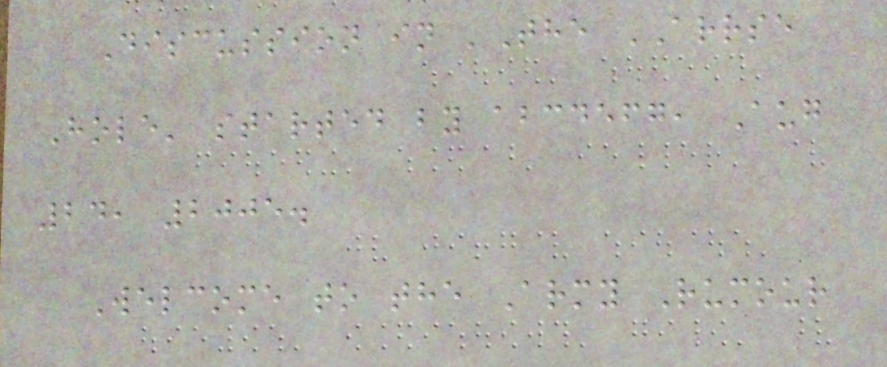Discussion in 'The ARRSE
Hole' started by abcdefg, Aug
24, 2005.
Welcome to the Army Rumour
